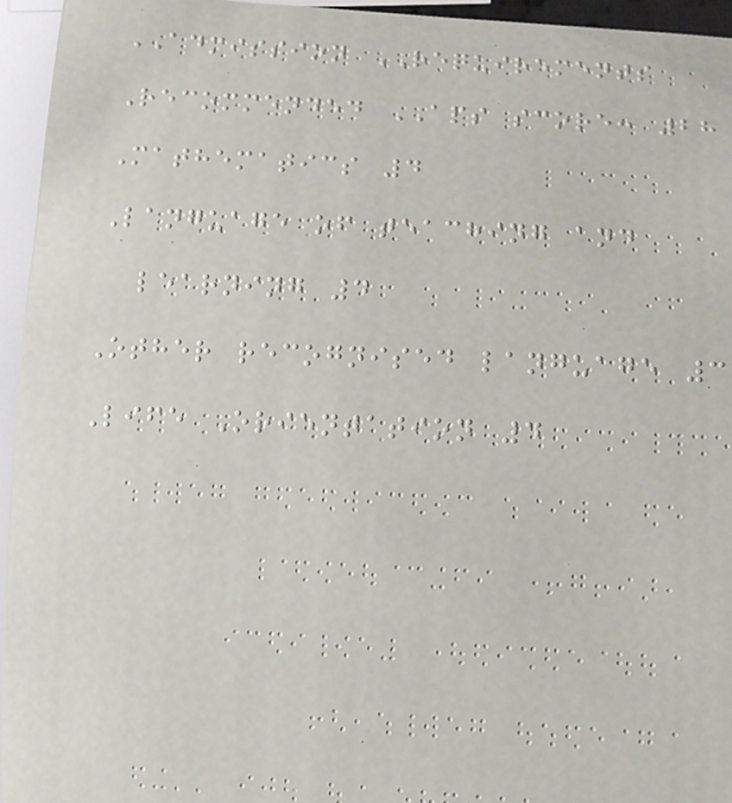ADMISSION REQUIREMENTS
Recommended APS score: 28
Mathematics 4
Language of teaching and
learning 4
Other recognised language 3
Life Orientation 4
